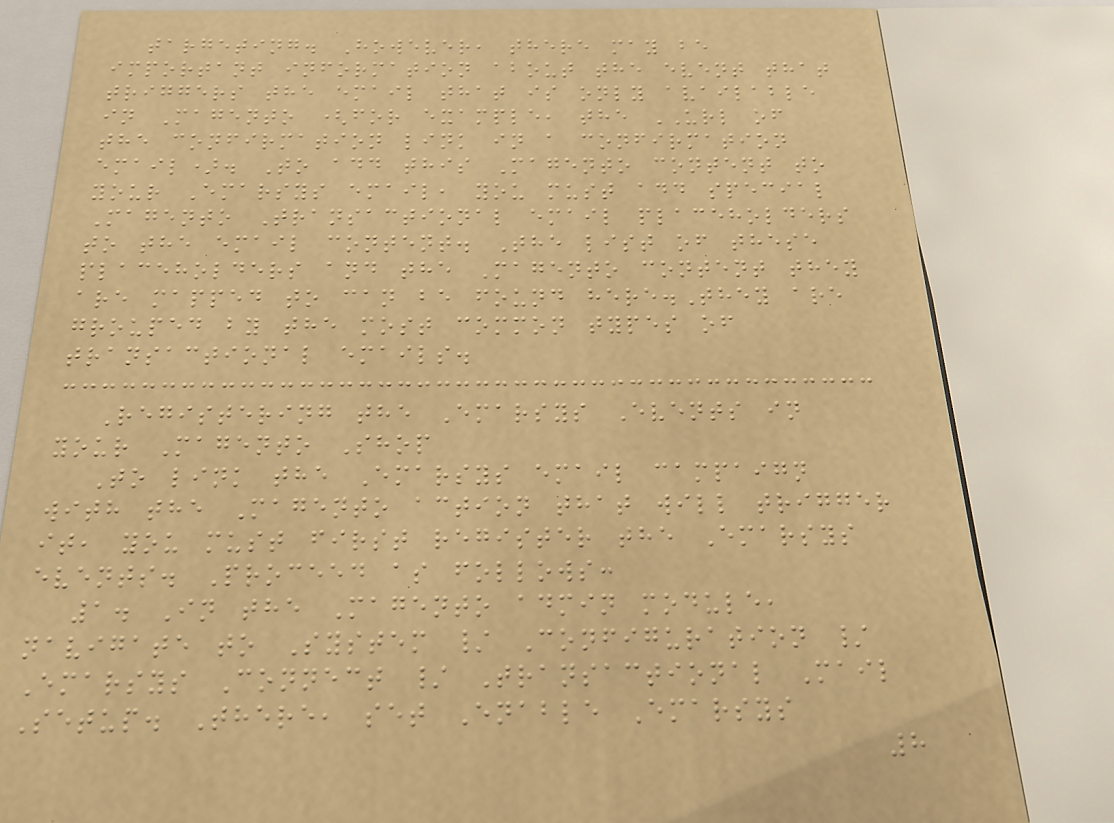targeting. However, there may be
important information about the event that
triggers the email that is only available
in Magento (for example, the URL of
the confirmation link in a confirmation
email). To add this Magento content to
your Emarsys email, you must add special
Magento Transactional email placeholders
to the email content. The list of these
placeholders and the Magento content they
are mapped to can be found here.They are
grouped by the most common types of
transactional emails.
Registering the Emarsys Events in
your Magento Shop
To link the Emarsys email campaign
with the Magento action that will trigger
it, you must first register the Emarsys
events. Proceed as follows:
1. In the Magento admin module,
navigate to System / Configuration /
Emarsys Connect / Transactional Mail
Setup. There, set Enable Emarsys
8
